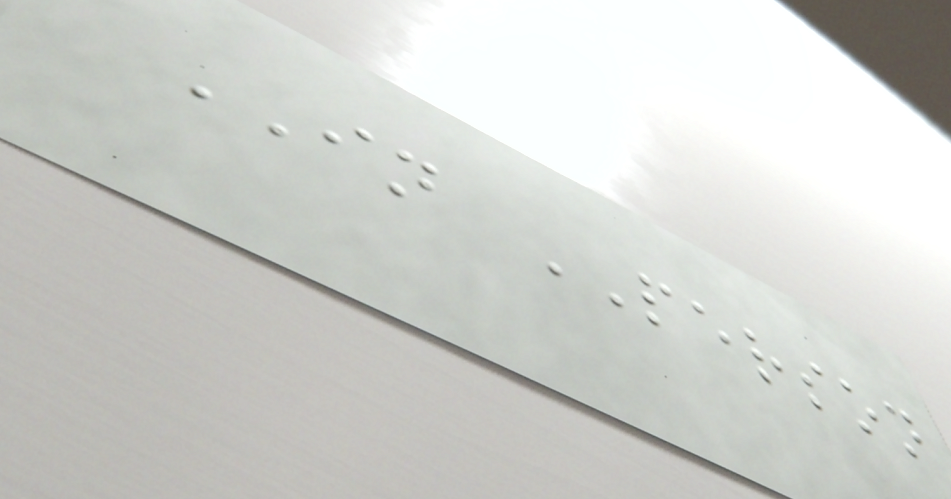IN PERSON
